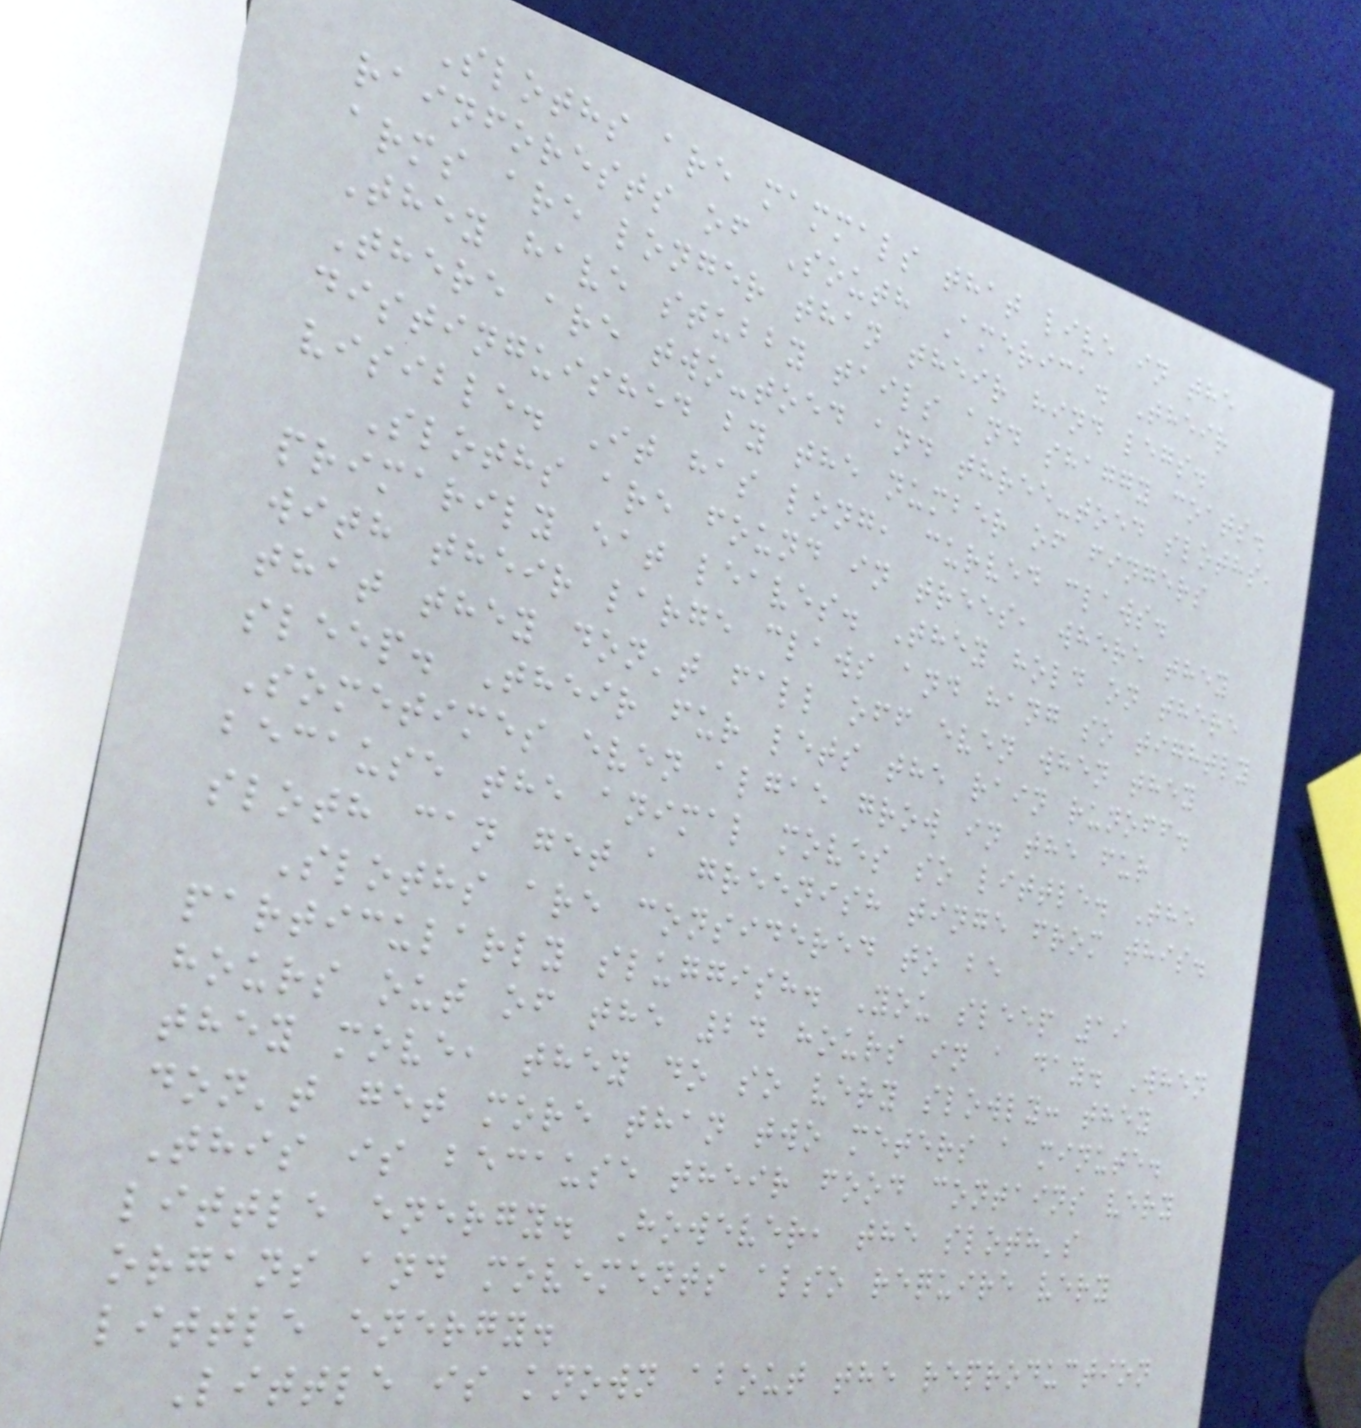Sloths are mammals that live in the
rainforests of South America. Their
arms are longer than their hind legs.
They have stubby tails and shaggy coats.
There are two-toed and three-toed sloths,
distinguished by the number of fingers
visible. It has long, curved claws.
Sloths are found in trees, where they
primarily eat leaves. They hold on there
with their large claws and hang so tightly
that they don't fall off even when they
sleep. Their fur lets the rain runoff.
Sometimes even algae grow in the fur
because the animal moves so little. The
sloth can get a greenish tinge from this.
Sloths are considered to be
particularly sluggish. You sleep 19
hours out of the 24 hours in a day. When
they move, they do so very slowly: they
don't get more than two meters a minute.
This is because their food contains very
little energy. However, the sloth's
organs and movements also require very
little energy.
Little is known about the reproduction
